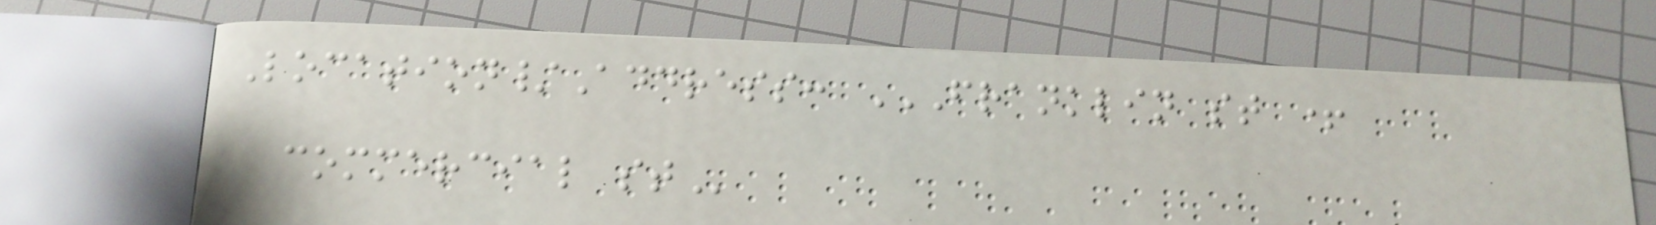Location/Address: FRANKLIN ST +
COMMERCIAL ST
